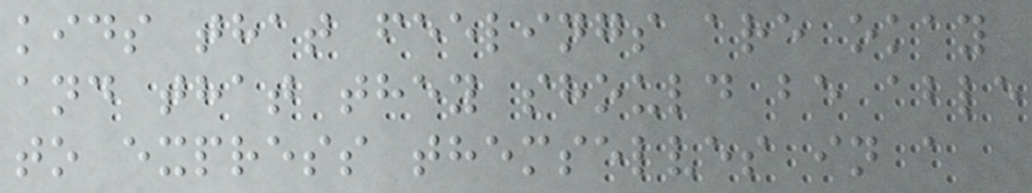kids that feelings are okay
and that they should be able
to express themselves in a
